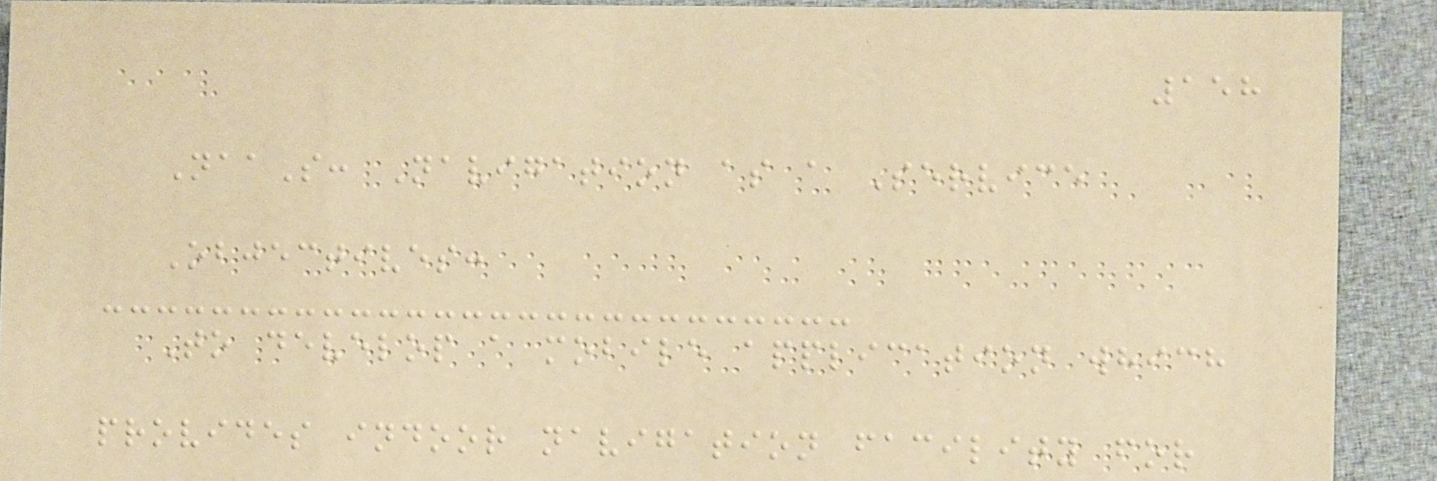158
NaaS: Navigation as a Service
Objectives:
To develop a mobile application which
provides indoor navigation facility for
